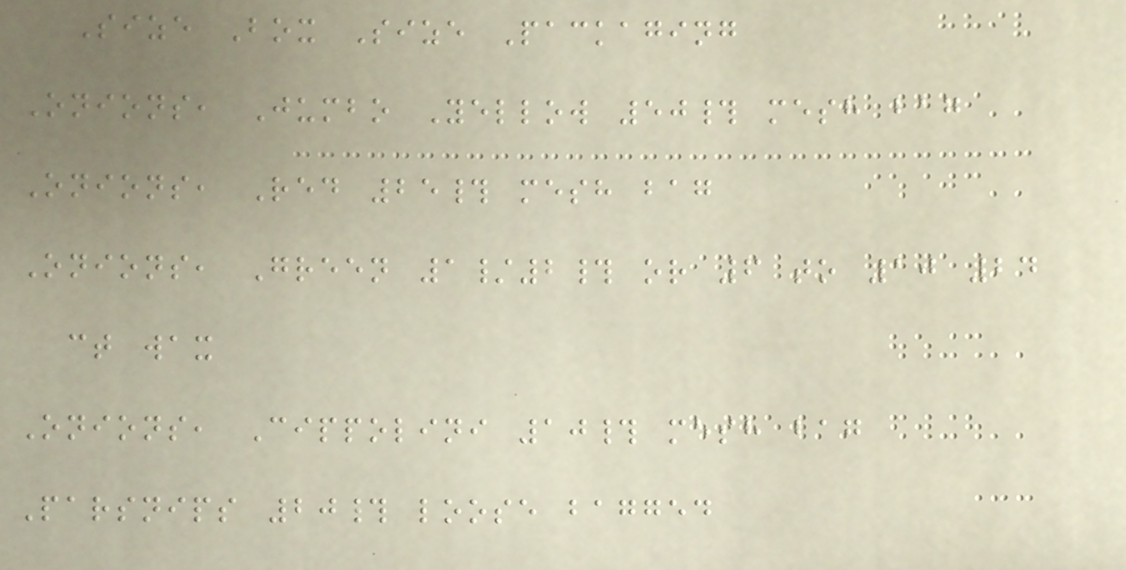Size Box Size Packaging
Onions, Jumbo Yellow 50# mesh bag
Onions, Red 25# mesh bag
Onions, Green 1/2# or 6 to 10 24
ct wax
Onions, Cippolini 10# mesh bag
Parsnips 20# loose bagged
